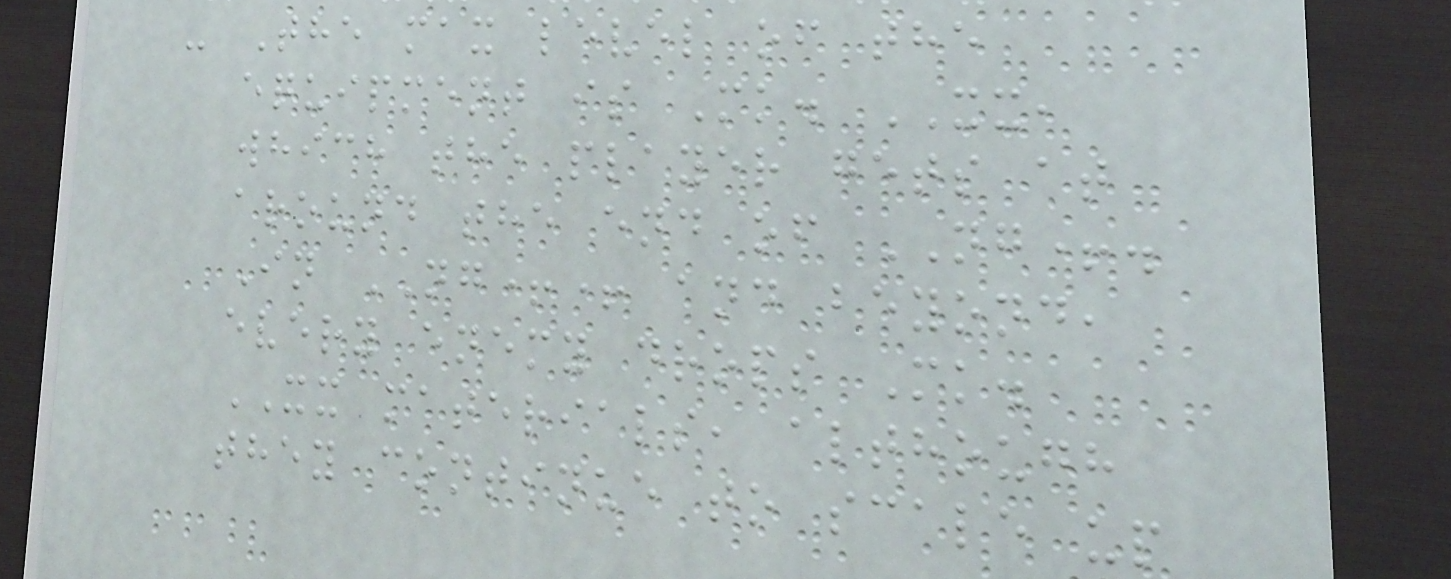- The max level of the
equipment is Mk. XX,
which the player gets at
around the end of NG+.
In NG++ and beyond,
every enemy drops Mk.
XX materials, although
they continue to scale up
